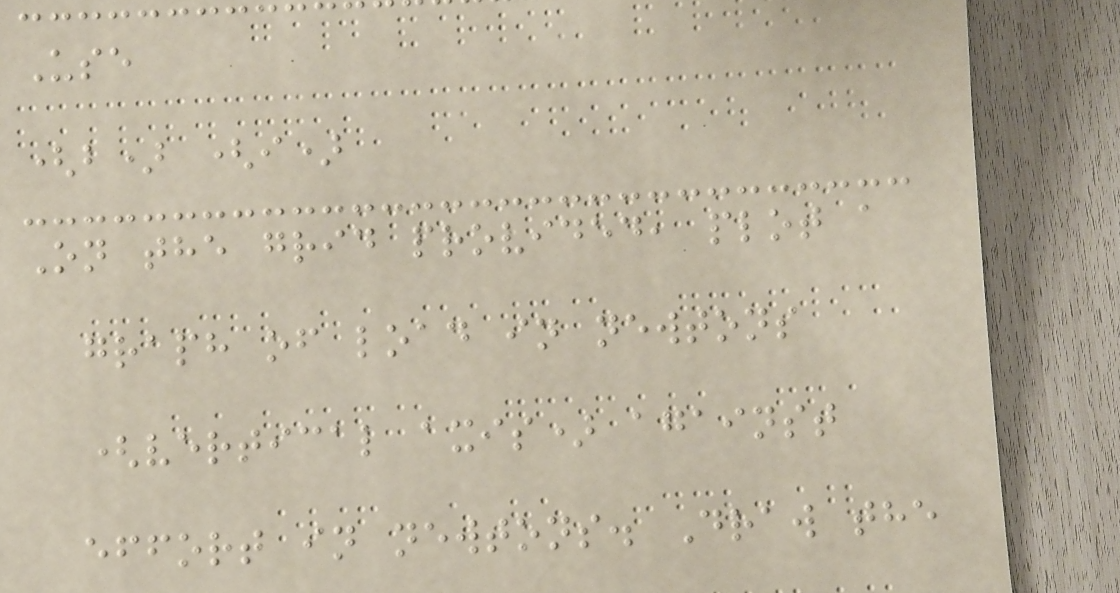Use
(b) (i)
On the grid provided, plot a
graph of load in newtons
(vertical axis) against
effort in newtons. Draw the
